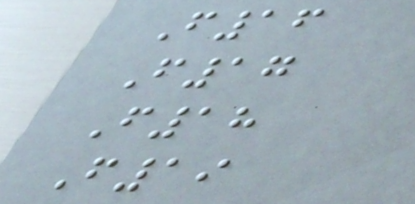F16
F17
F18
F19
